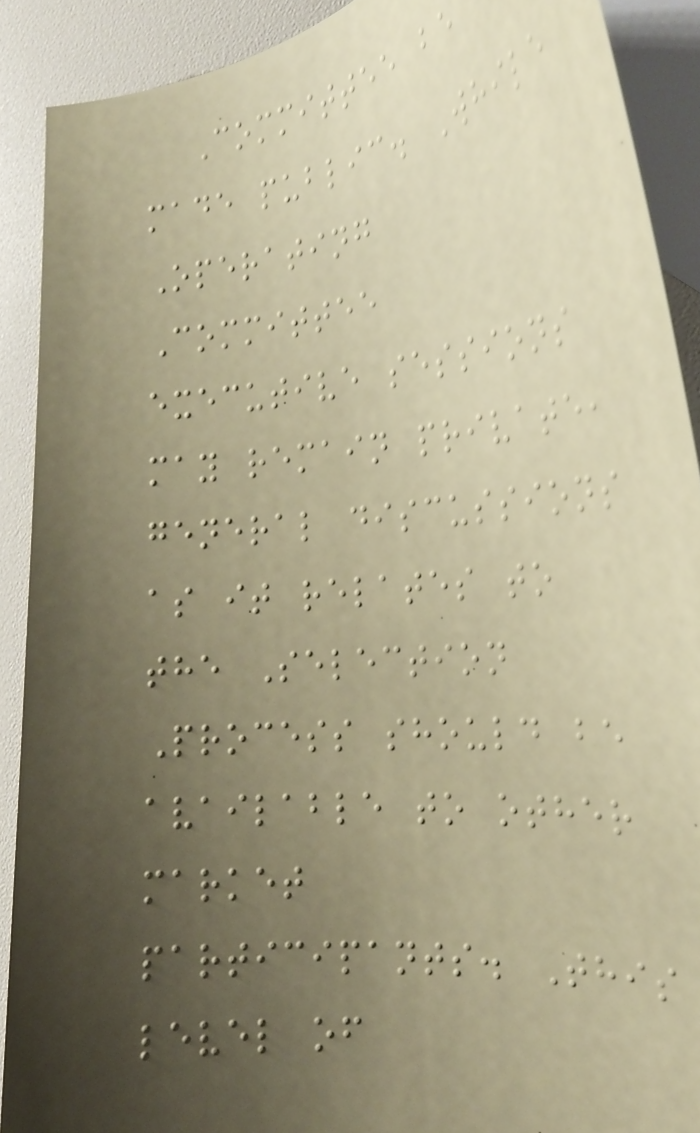Committee be
made public. While
Operating
Committee
executive sessions
may remain private,
general discussions
as it relates to
the Selection
Process should be
available to other
market
participants. This
level of
